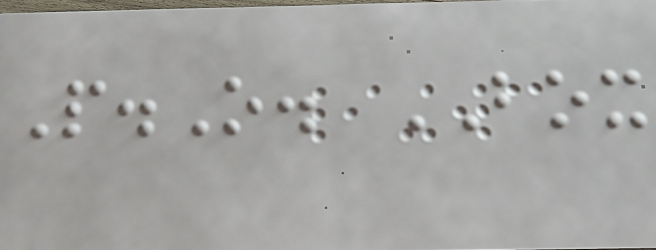P.O. BOX
